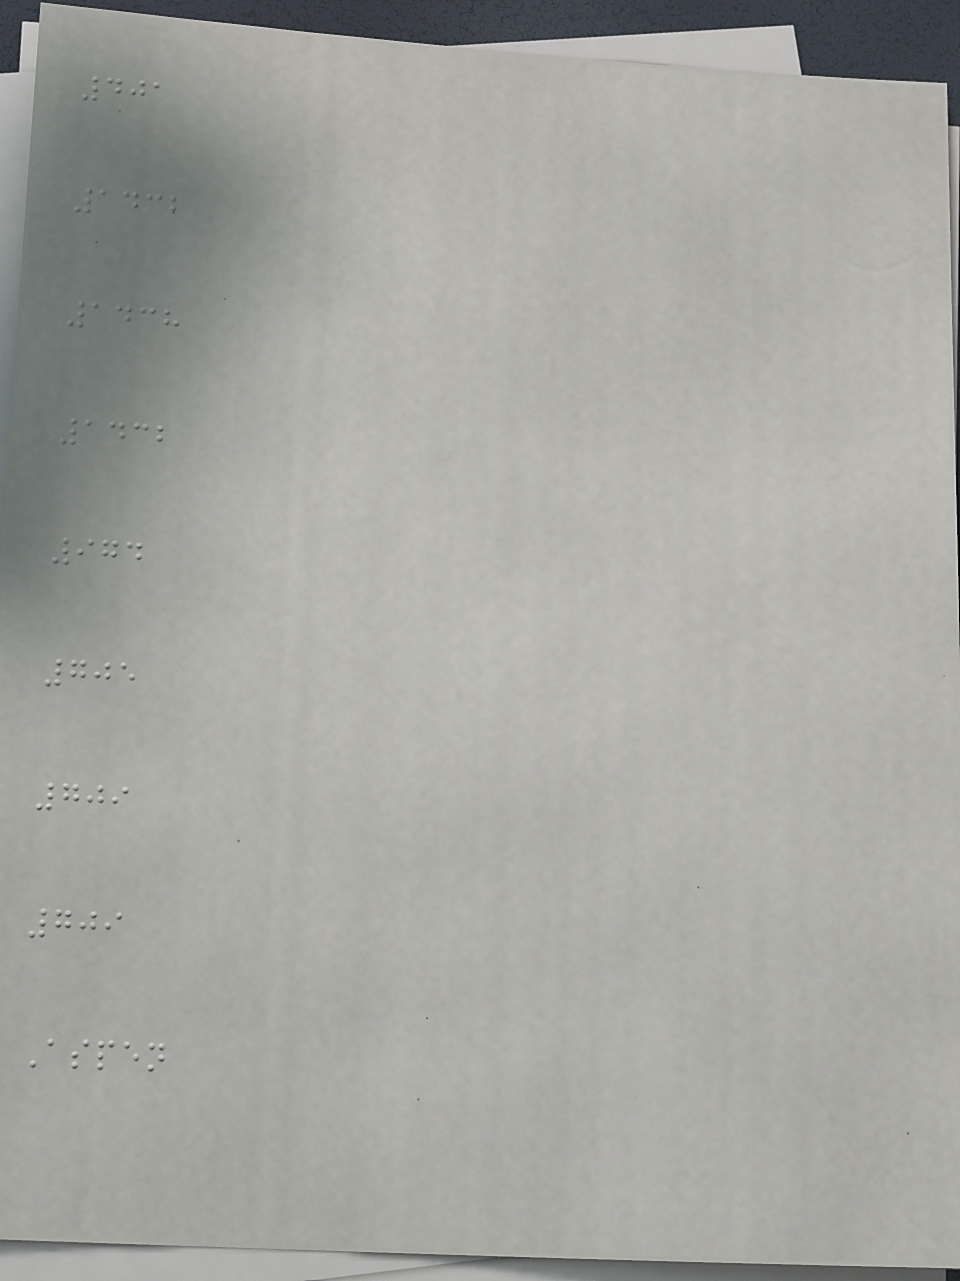401
1432
1438
1432
974
705
709
709
Aspen
